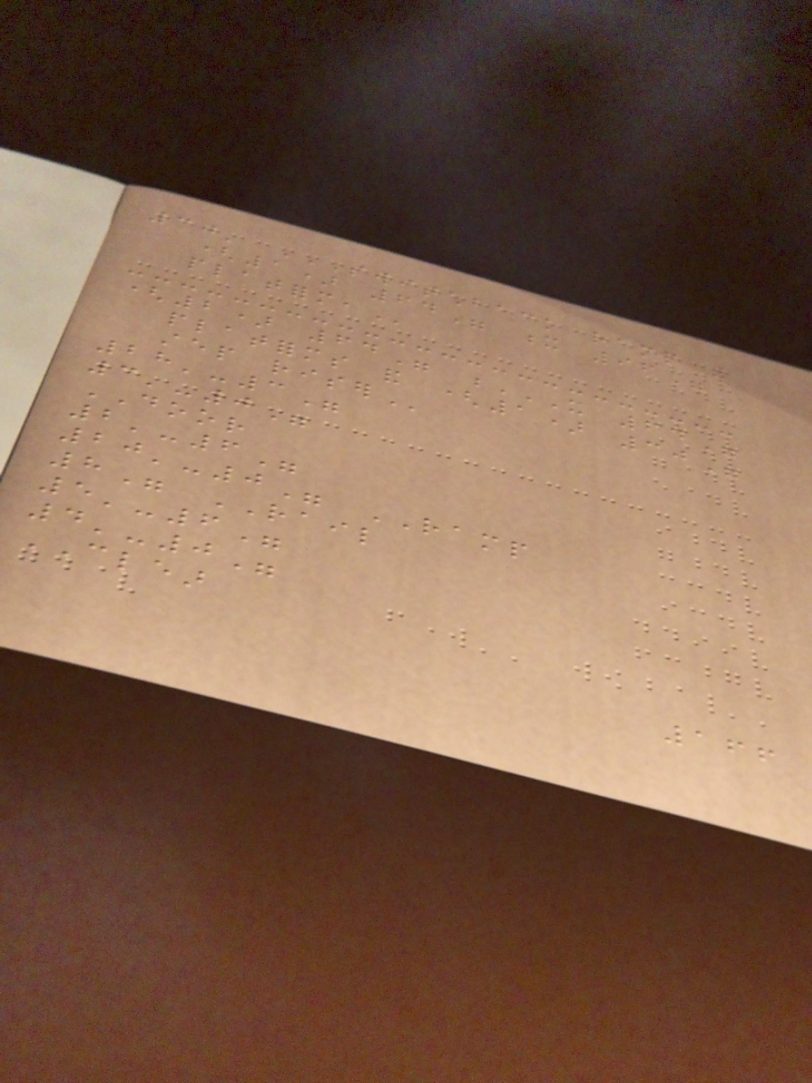30' SWITCHBACK RAMP WITH
(1) 64" X 96"
PLATFORM,
(2) 64" X 64"
PLATFORMS AND (1) 30"
STEP RISER
28'-3"
3'-0"
DOOR
2'-6"
20'-0" RAMP
8" RAIL
5'-6"
4'-0"
CLEAR
166
